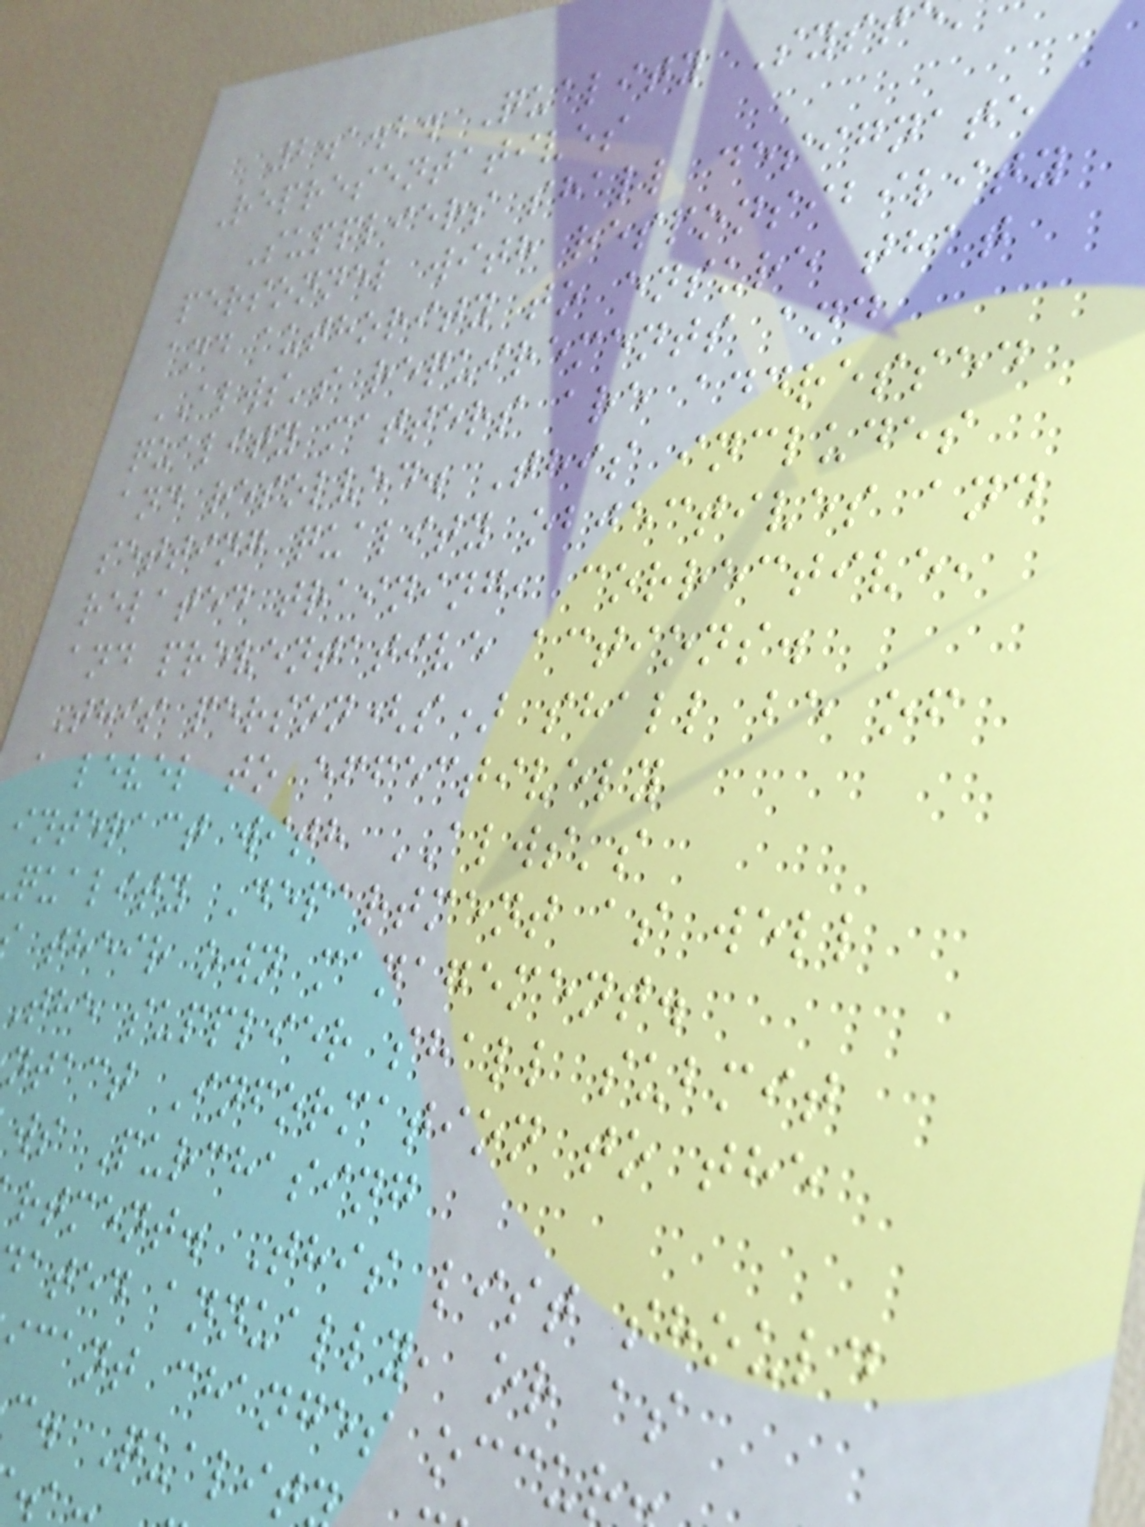2.1.2. Quality Syst
Representatives
Suppliers shall designate
personnel with responsibility
and authority to ensure that
ALWS's requirements and
quality matters are addressed
and resolved. This includes
setting quality objectives and
related training, corrective,
and preventative actions.
This person(s) shall be of
a level to effectively
interact with ALWS's
quality Department as well
their own management.
The supplier shall submit
ntact Information to the
ws Purchasing
rtment. This list should
ated annually, or as
cant changes occur
c. Qualit
